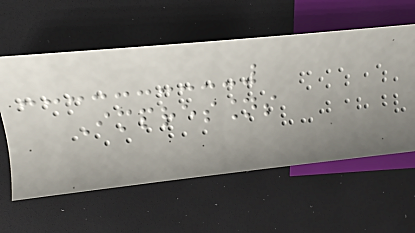Impressions
